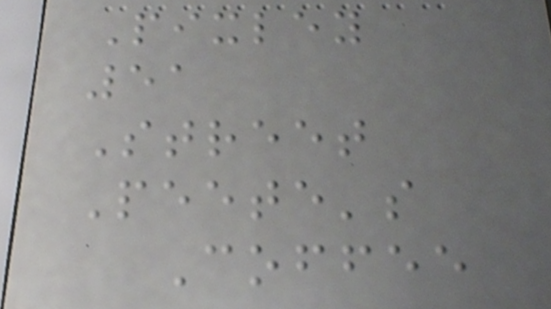Pixley
51
Street
Peete's
Coffee
